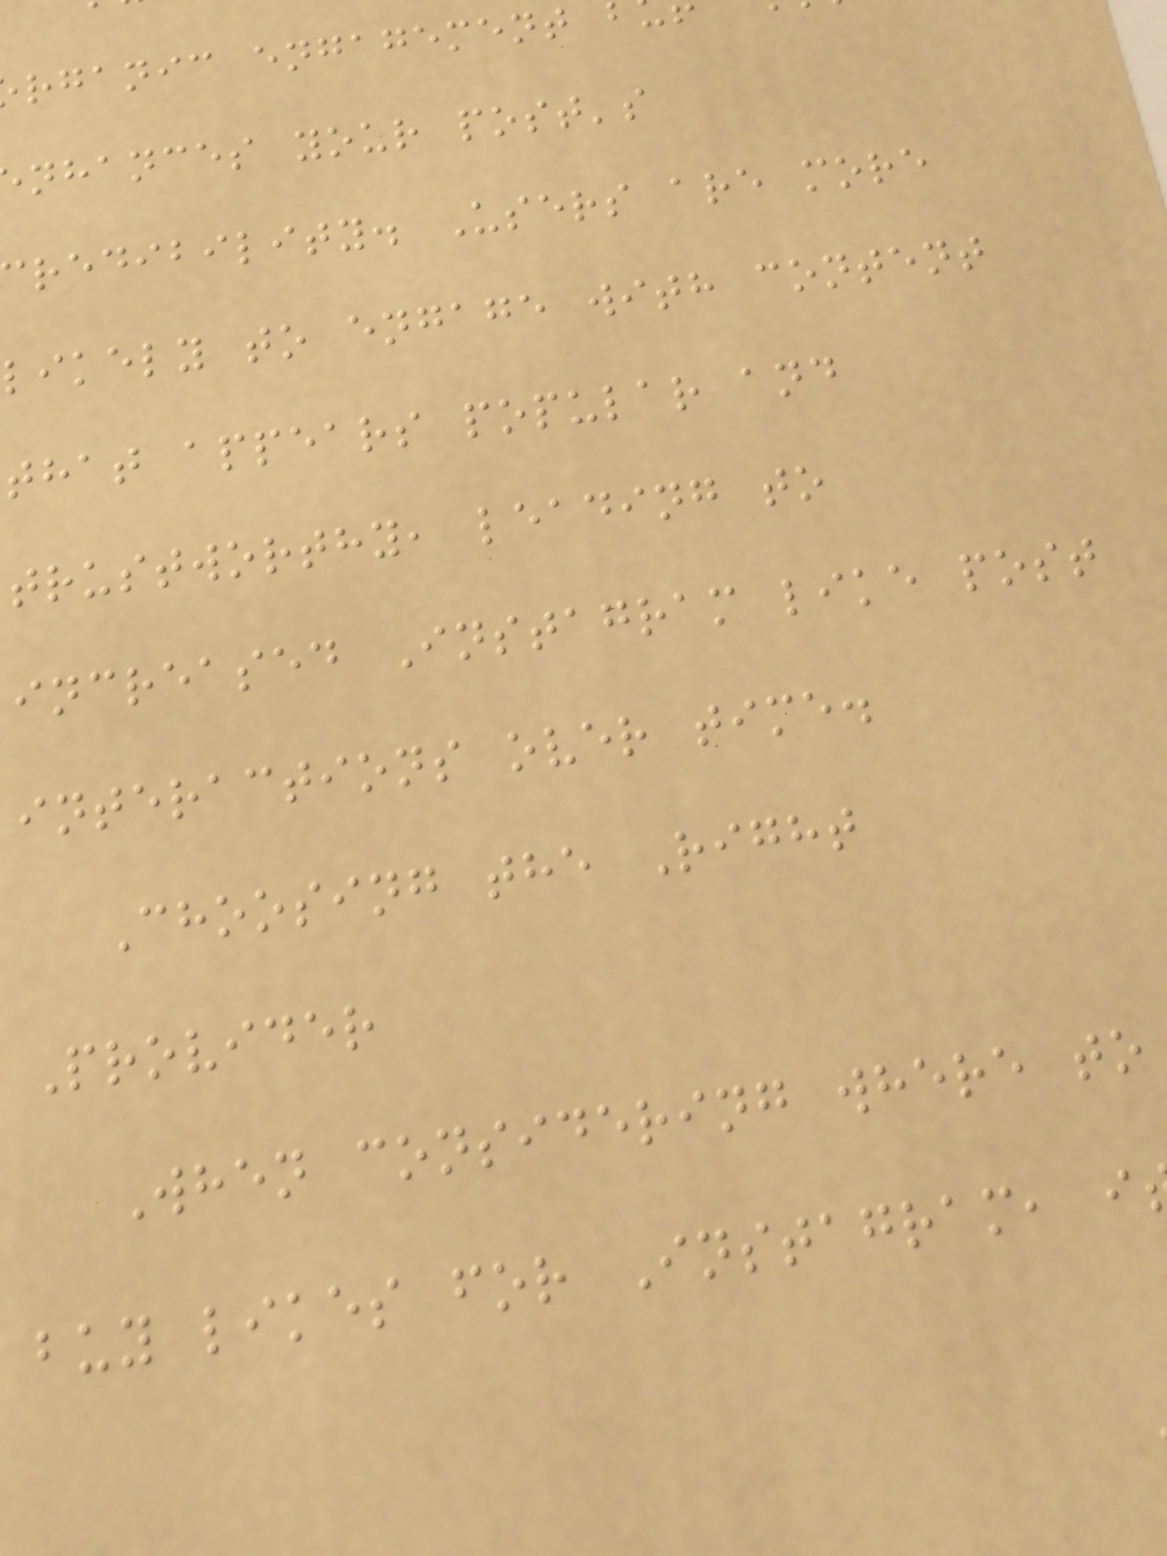rganic engagement
nhances your post's
redibility. Users are more
likely to engage with content
that appears popular and
trustworthy, leading to
increased Instagram like post
interactions over time.
Choosing the Right
Provider
When considering where to
buy likes for Instagram, i
